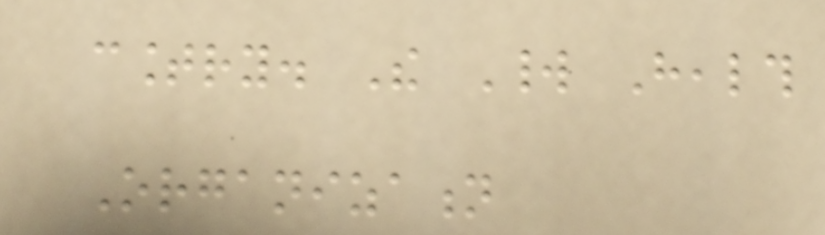country. The World Health
Organization
